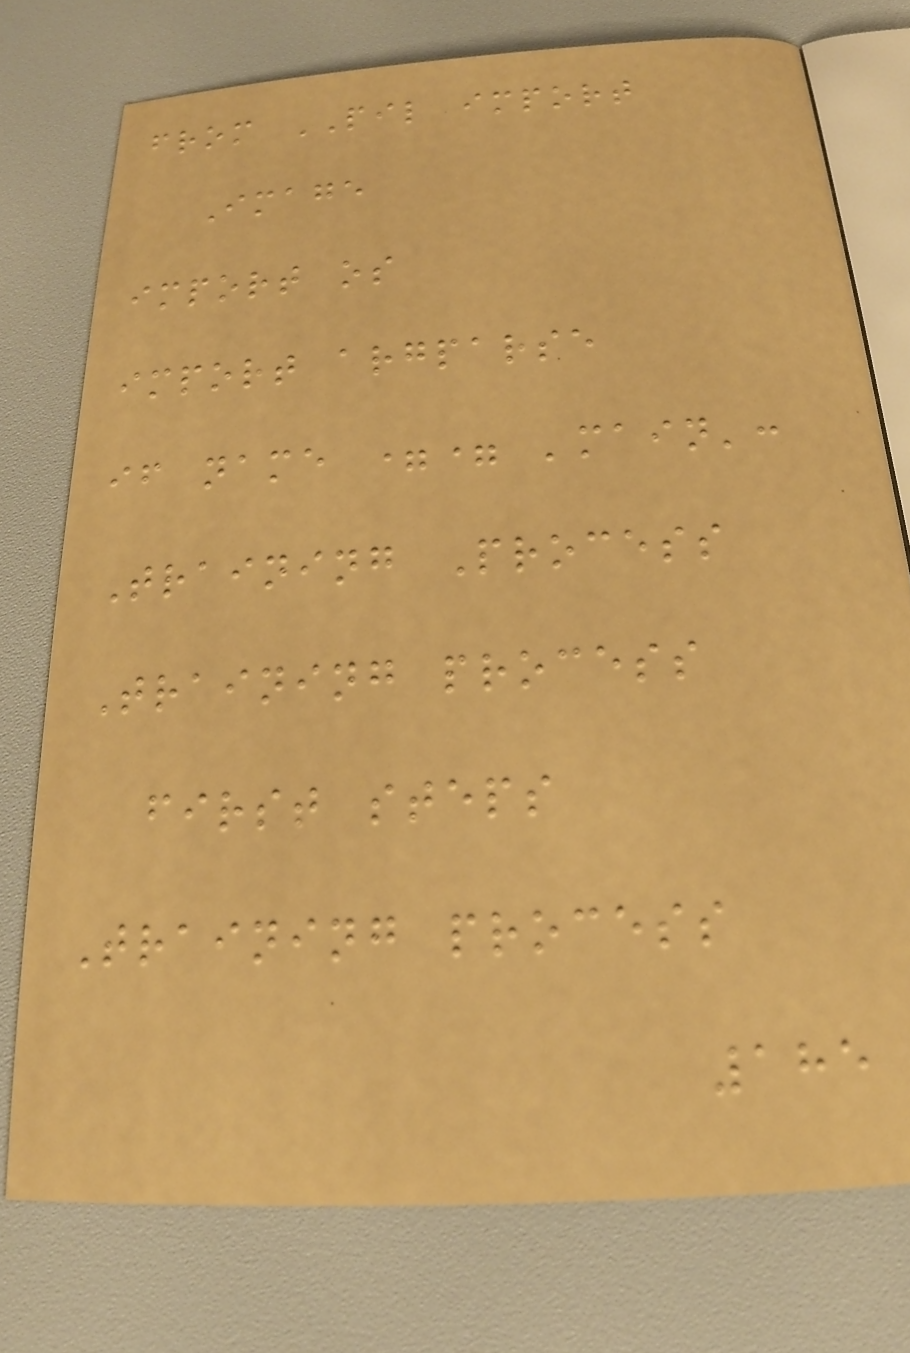from PIL import
Image
import os
import argparse
if name == 'main':
Training Process
Training process
first steps
Training process
185
